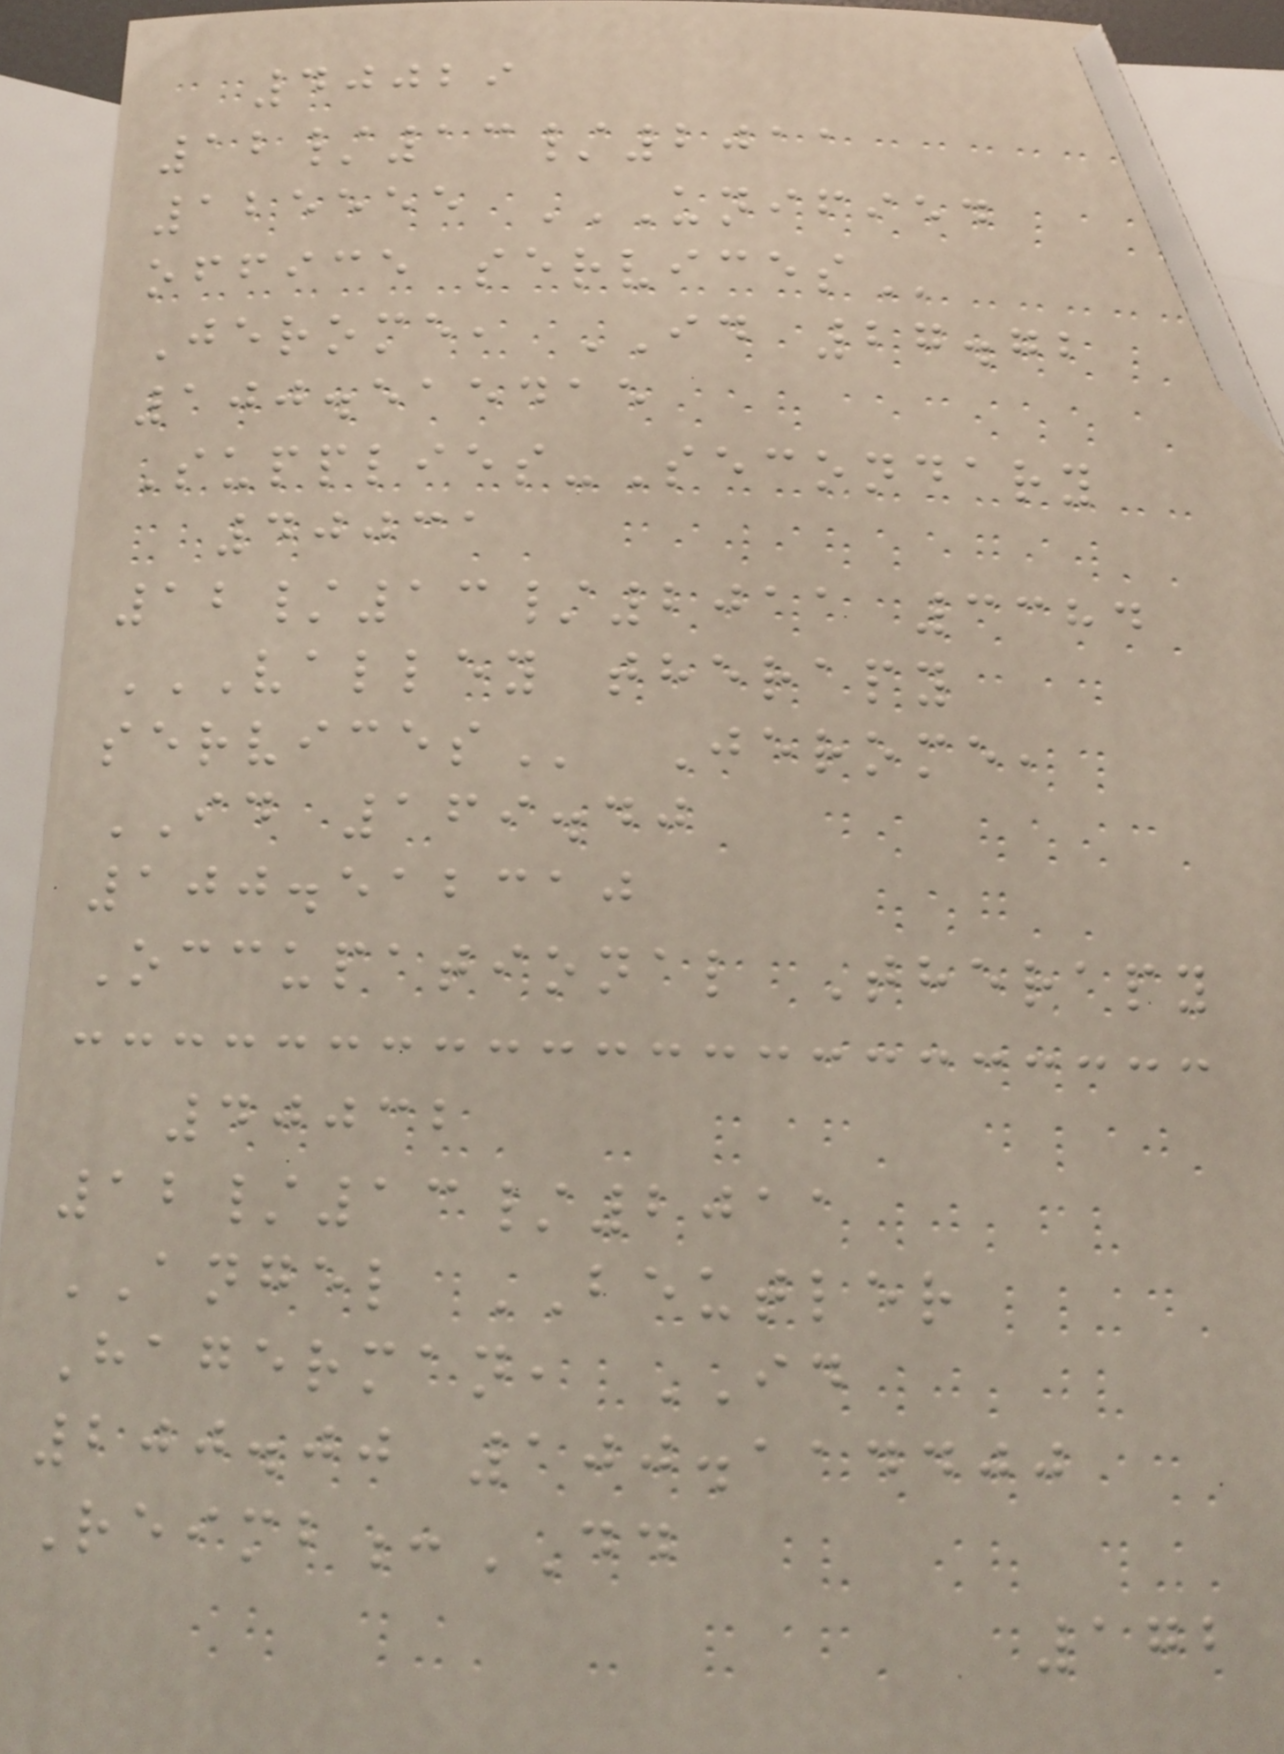40029
12/13/2011
125555 UNIFIED
OFFICE SERVICES
Jerome, ID 27.72
100.515415
Supplies-Secondary
40031
12/13/2011 3384
VALLEY THERAPY
SERVICES Jerome,
ID 169.40
100.512310
Occupational Therapy
40032
12/13/2011
ANGEL BEUTLER
Hagerman, ID
200.00 100.114400
Reimb:DD
172
